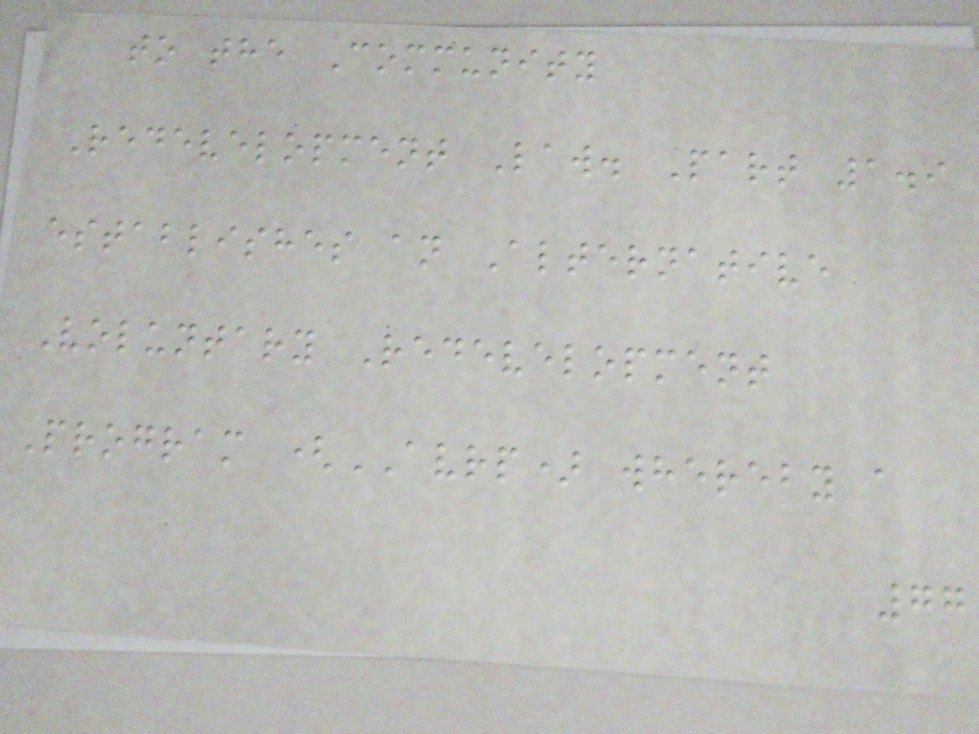to the Community
Redevelopment Law. Part 1.9
establishes an Alternative
Voluntary Redevelopment
Program (AVRP) whereby a
77
